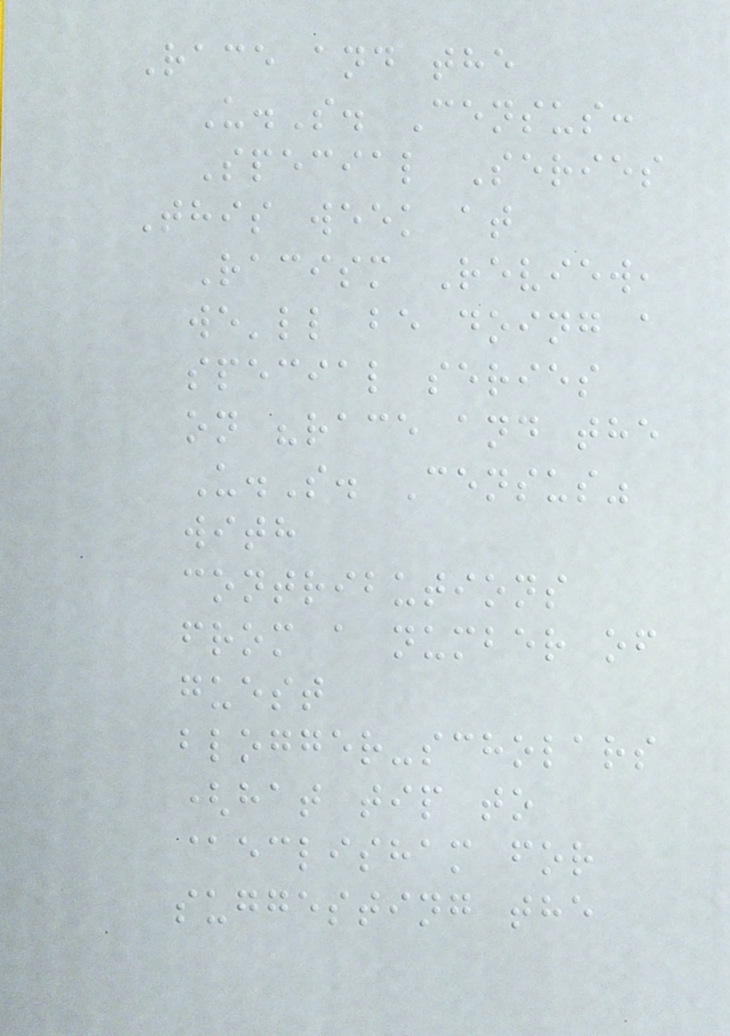Race and the
U.S. Census:
Special Series
This week at
Racism Review,
we'll be doing a
special series
on "race and the
U.S. Census"
with
contributions
from a number of
guest
blogger-scholars
(hat tip to
@eclisham for
suggesting the
